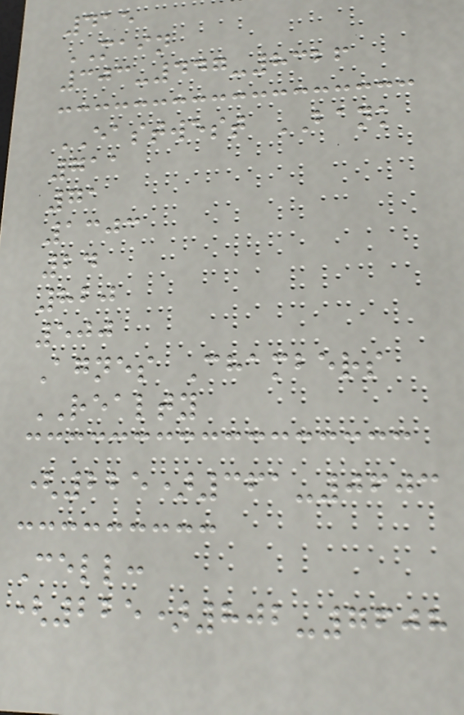415
MAIN
303-447-8326
EASTWEST BANK
711
71
1303
24
820
500
Agnes Chambers
REALTY
(225)361-0603
Cell:
(225)802-7608
